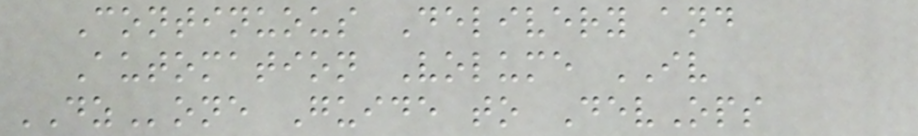Continuous Delivery and
Automation Volume IV
DZone Guide to DevOps
